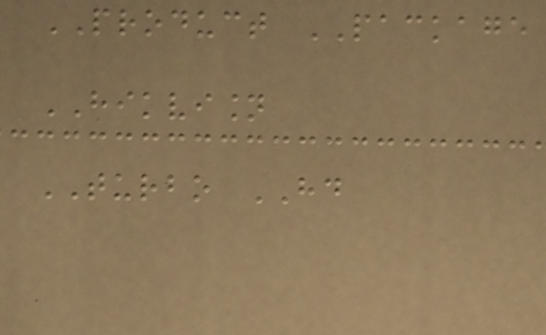PRODUCT PACKAGE
HIKVISION
TURBO HD
